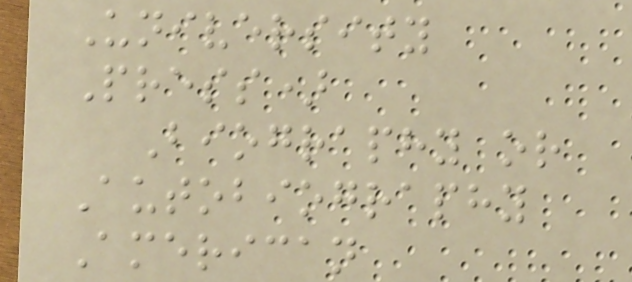University
Press)
Biography or
Autobiography
American
